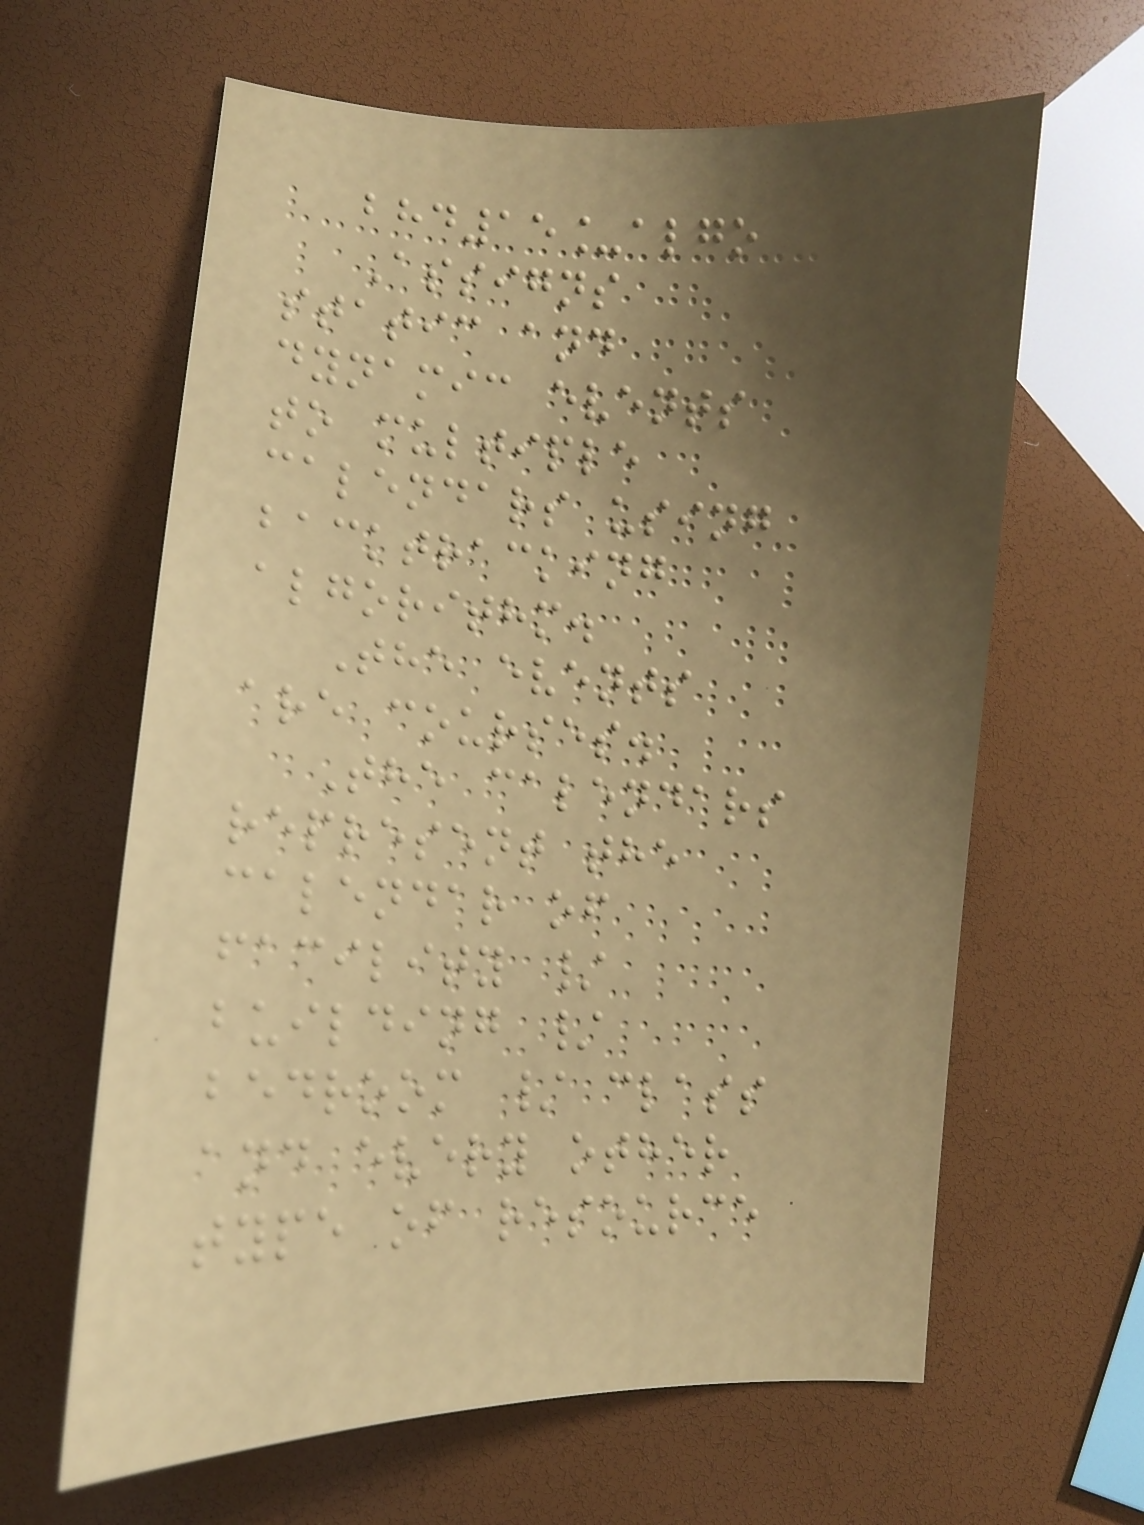bhd15_algo
Assigns
static and
dynamic events
to multiple
calendars using
backtracking
algorithm.
The events
are courses.
The calendars
represent the
calendar of
facility /
building /
bedroom / class
and every other
type of resource
